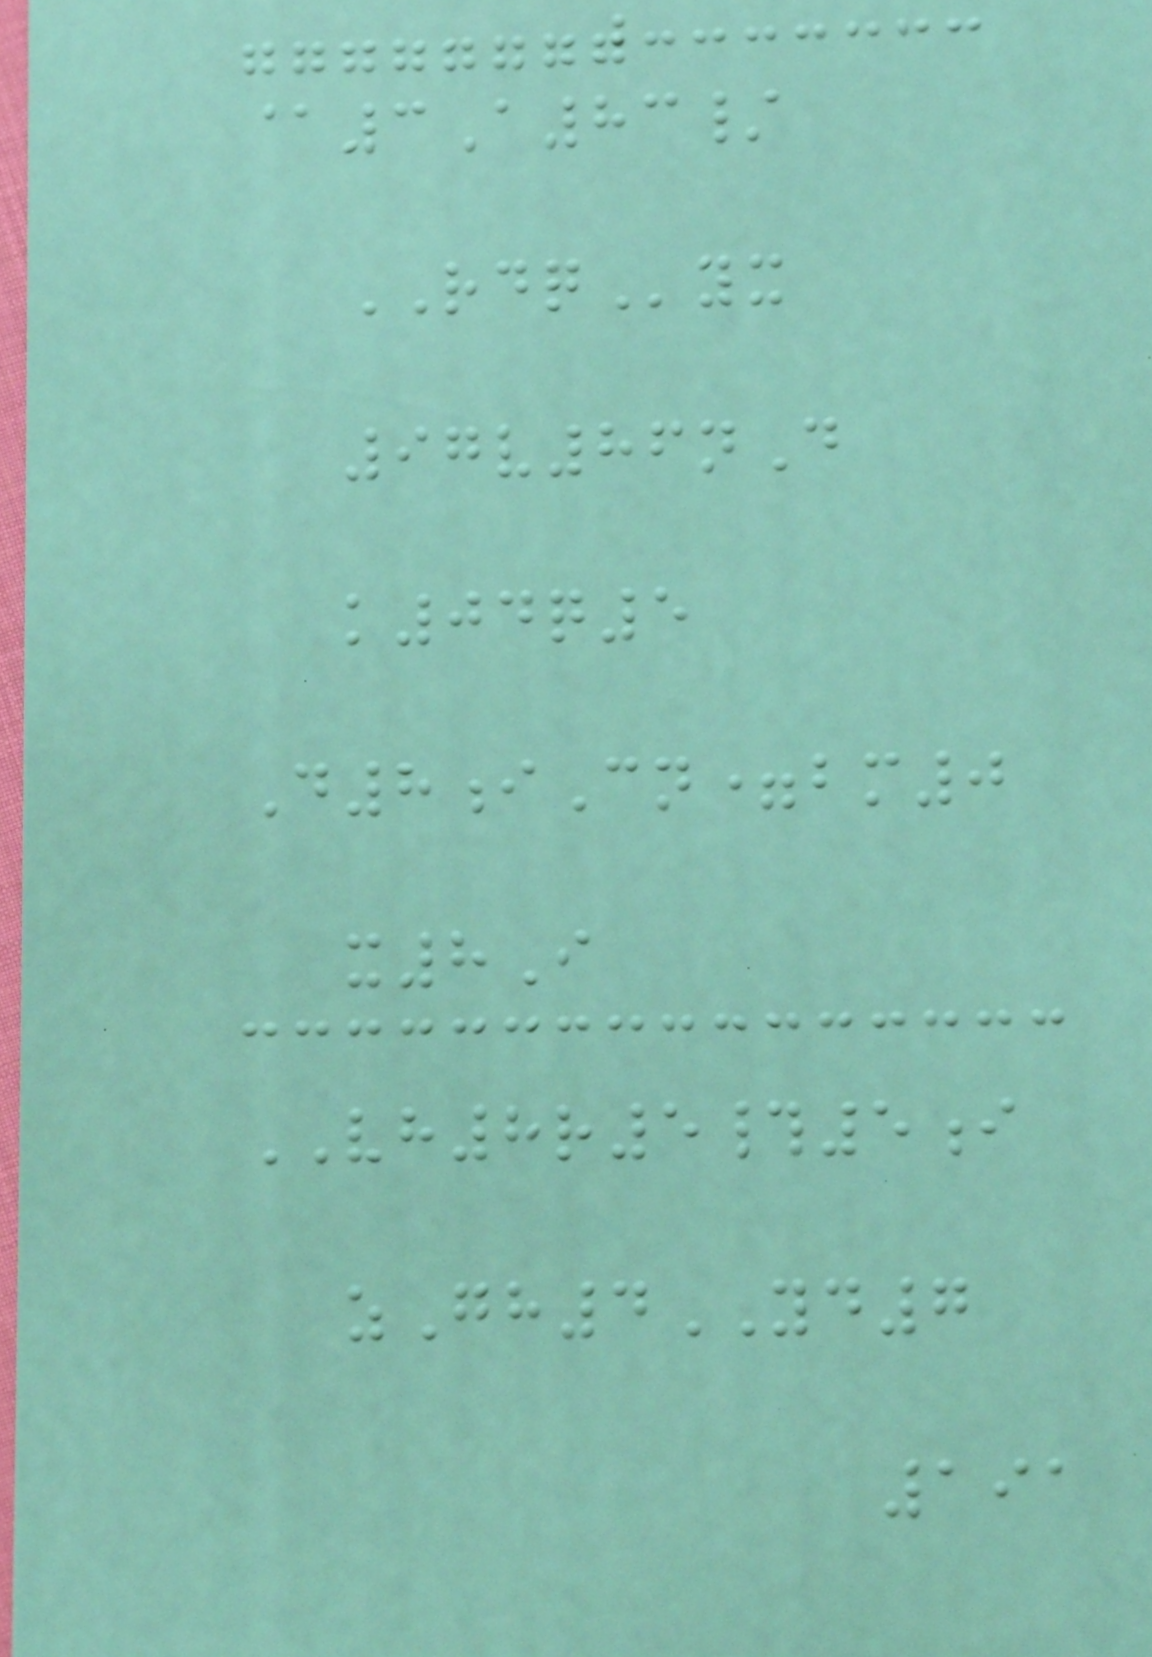@3A83/
RDQyx
97v86nD
k04q5
D8iCn=bm0
x8I
VH8r5#5i
zGh4YD7
191
